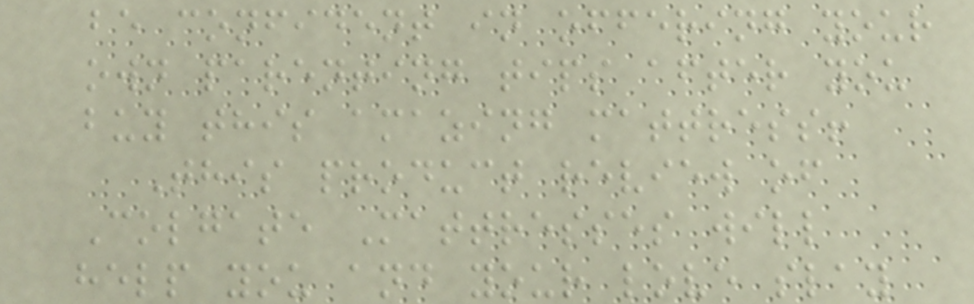be confident in offering your
own parenting tips after you
buy this amazing mattress!
This product review of
Colgate Mattresses will
help you and your love slay
